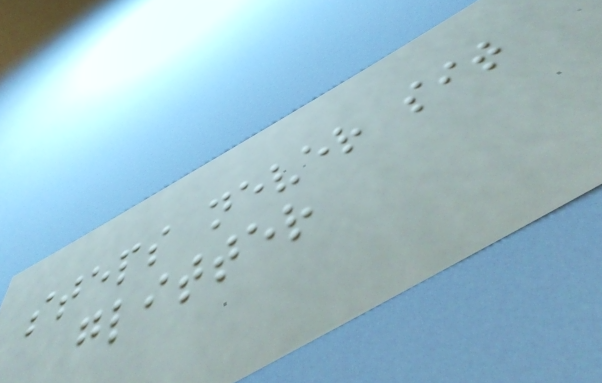steps never sit
glitter
